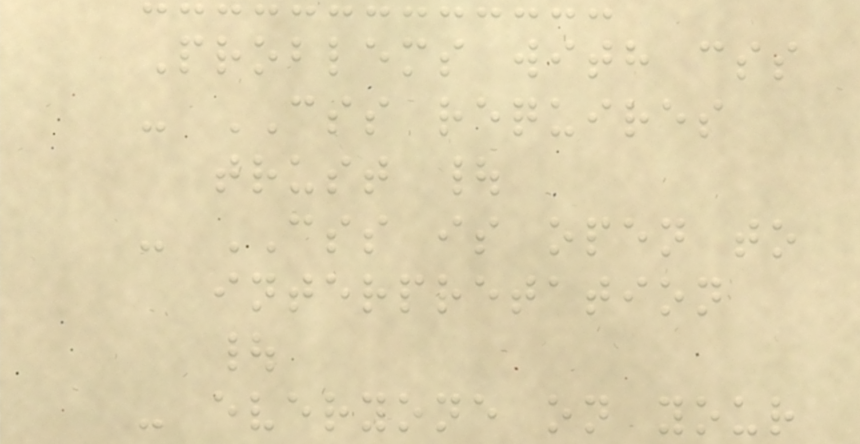Problems with css
- CSS requires
trust |
- CSS is open to
interpretation
|
- everyone on your
